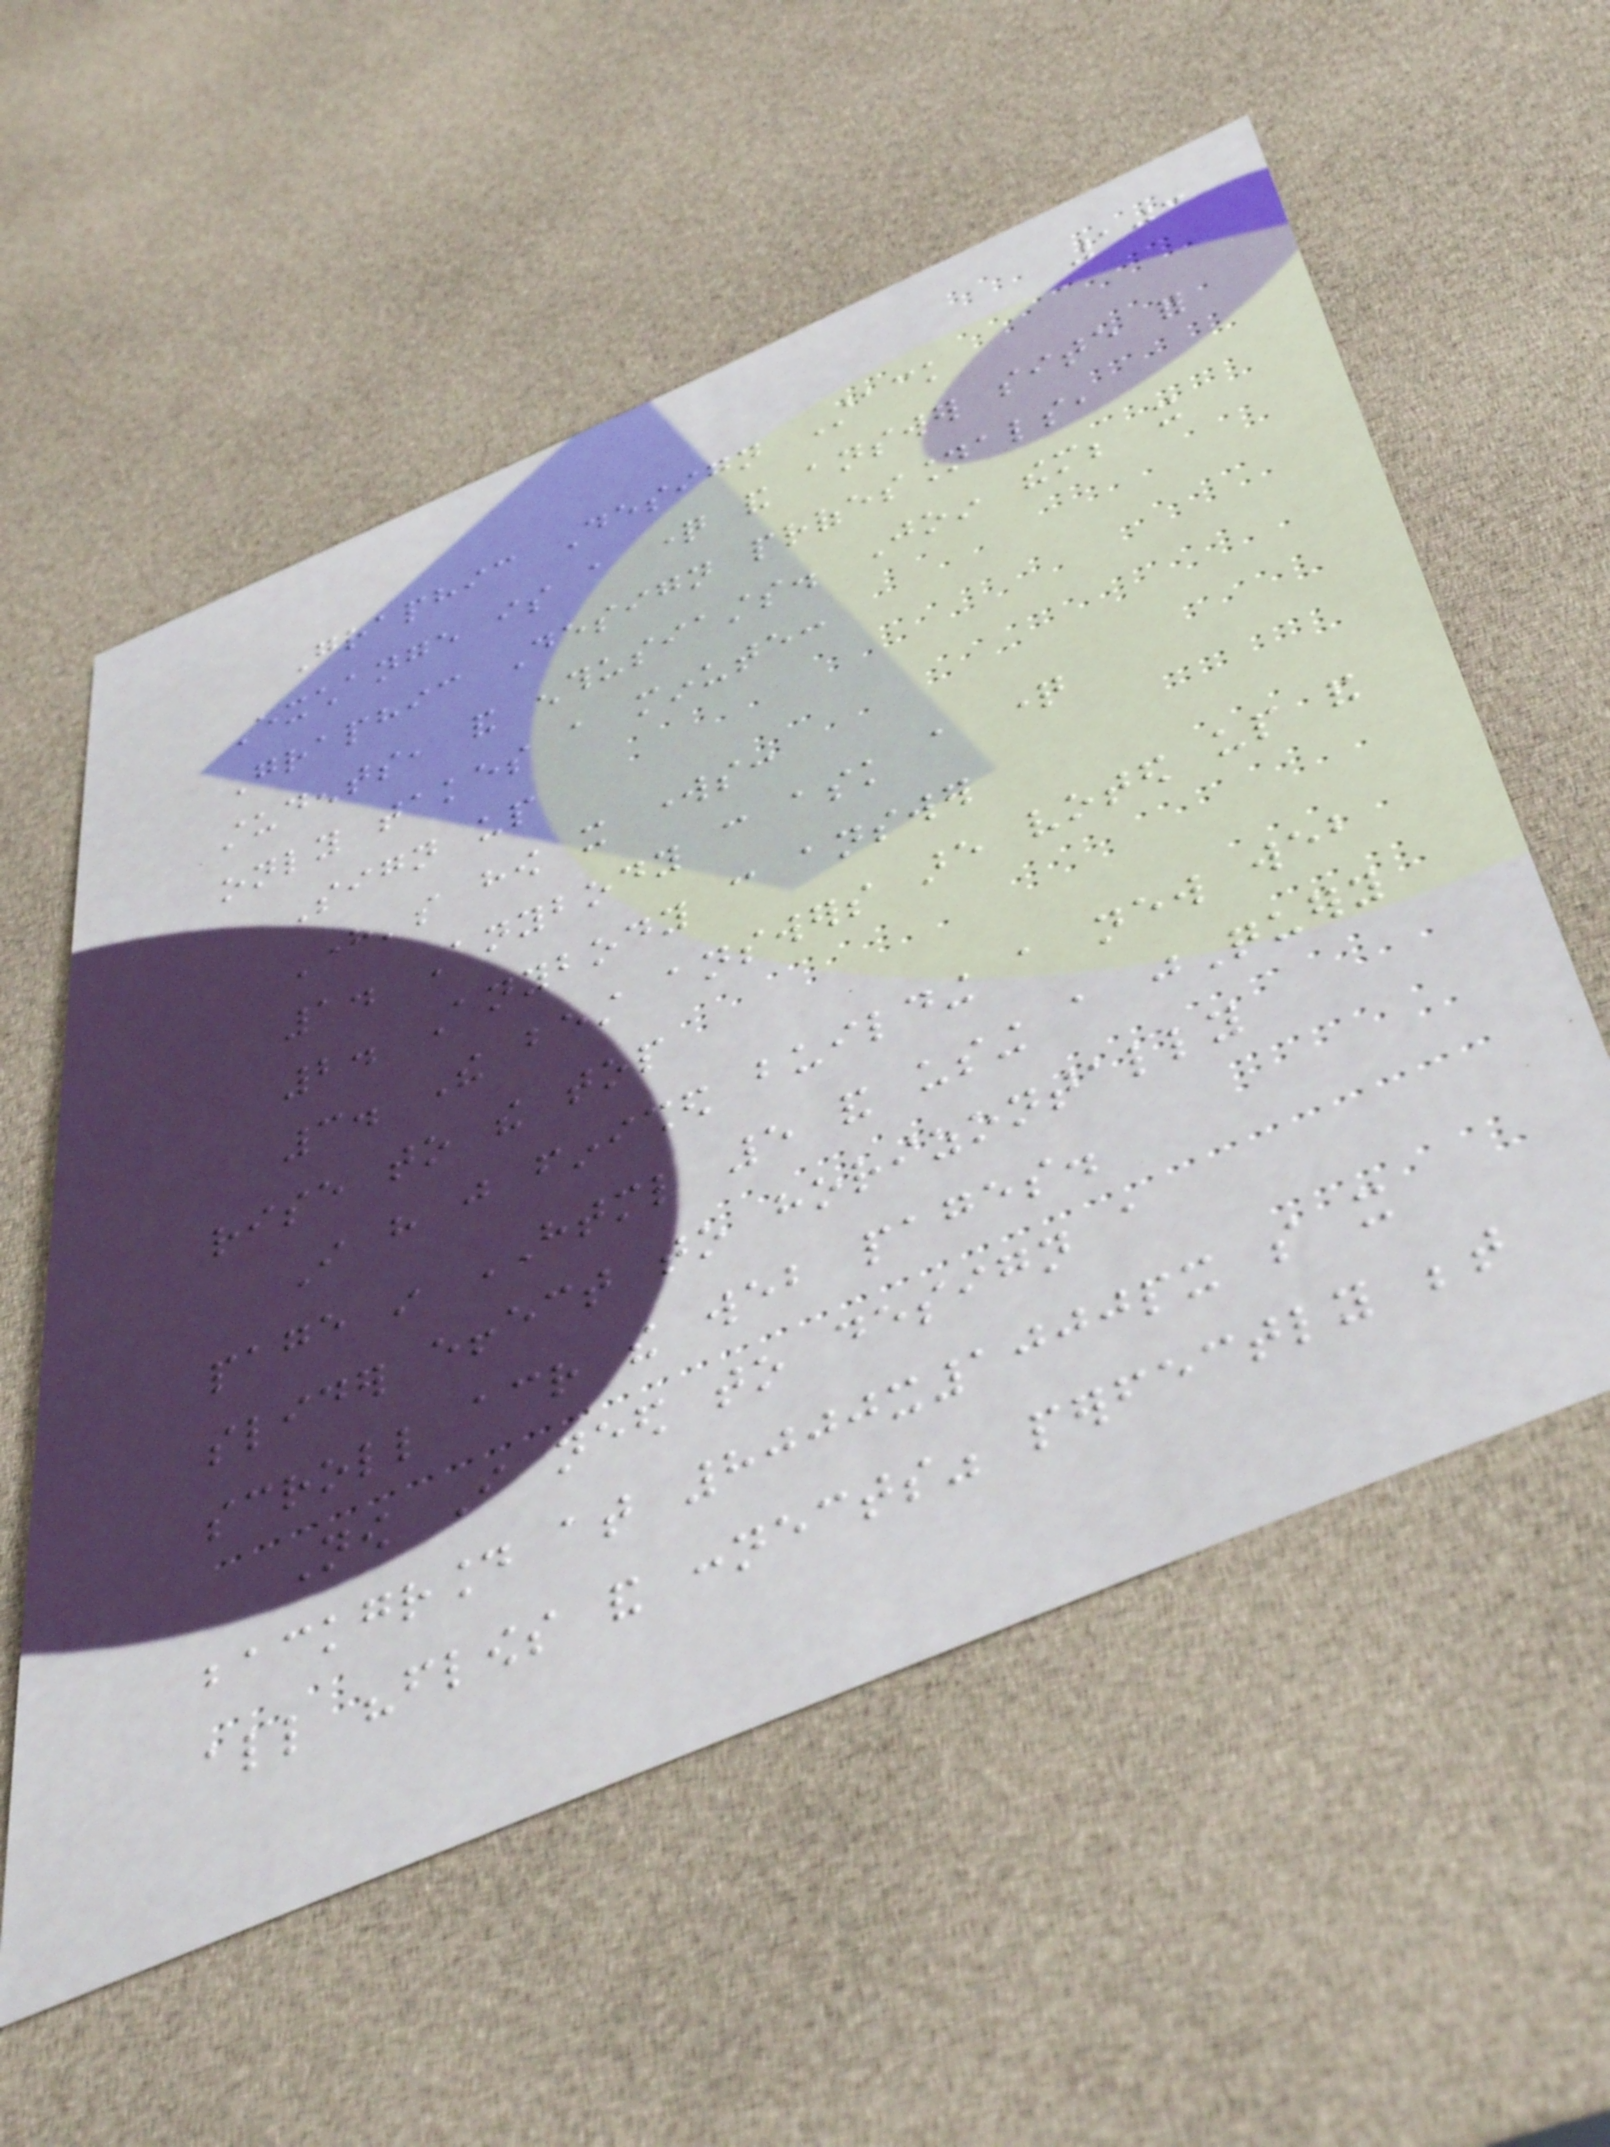103
Graphic Design Stack
Exchange is a question and answer site for
Graphic Design professionals,
students, and enthusiasts. Join them; it
only takes a minute:
Sign up
Here's how it works:
1. Anybody can ask a question
2. Anybody can answer
3. The best answers are voted up and
rise to the top
I have just finished building a new web
page in HTML 5 and using a jQuery
slider effect to horizontally
scroll across the web pages.
Now I need to design a
background at 8000x1000px so it
all "flows and connects" perfectly between
